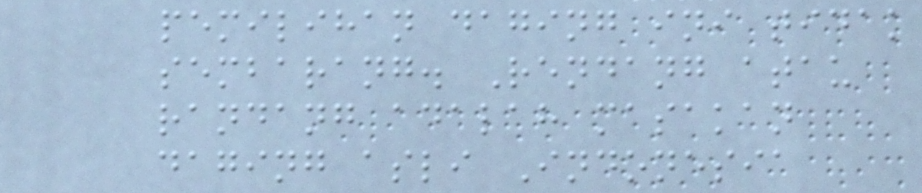pemilihan daging ini tidak
sembarang. Rendang atau
randang adalah masakan
daging asli Indonesia
